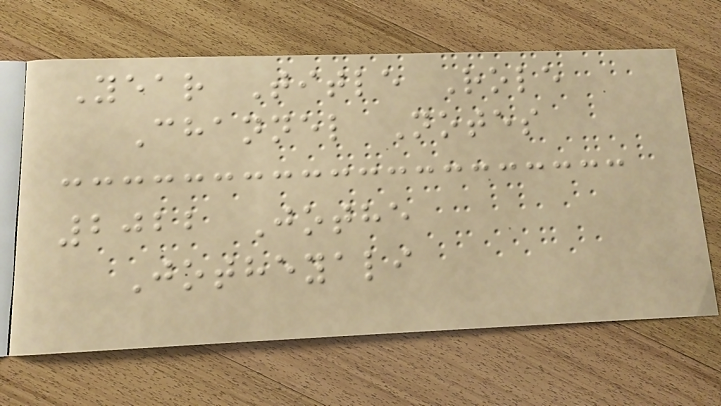Year Title Role
Channel Notes
2022 Jothe
Jotheyali
